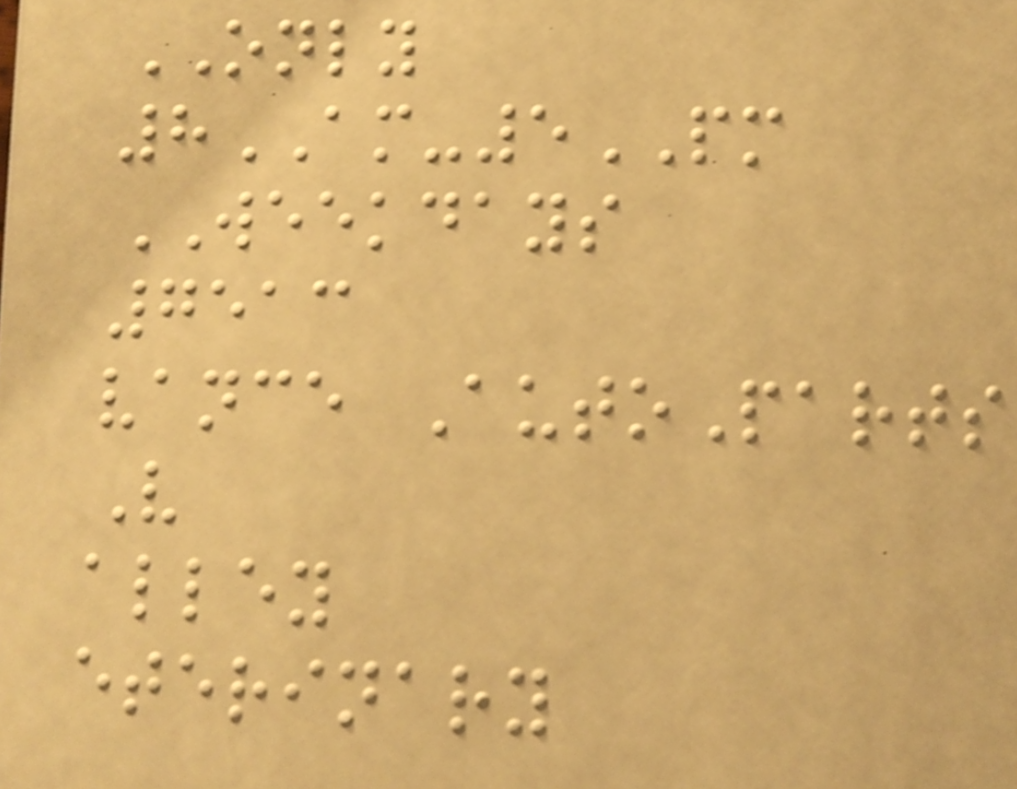ONLY
8AM-5PM
WEEKDAYS
7513
vance AutoParts
V
alley
eterinary
